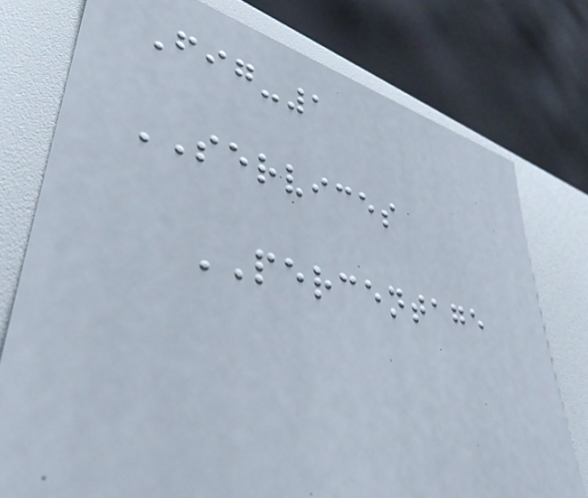Fig-1
SERVICES
PERCENTAGE
